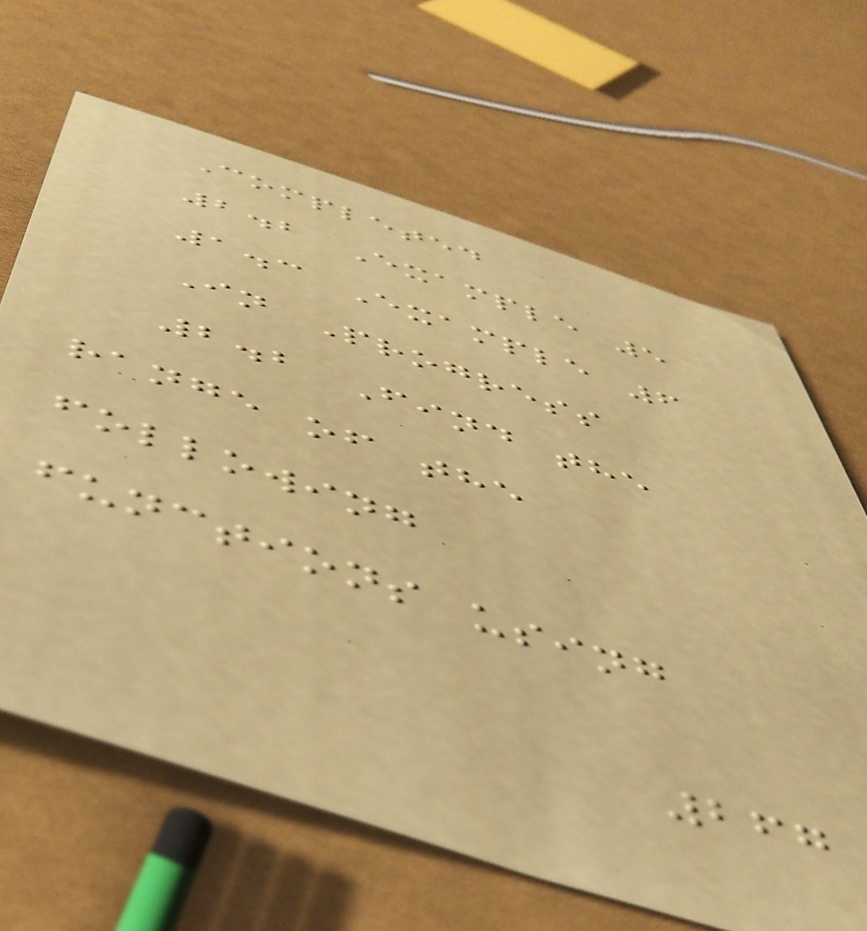Completed
2.2 Example 5
1.3 Example 6
In Progress
2.2 Find the
range of the
following
functions using
267
